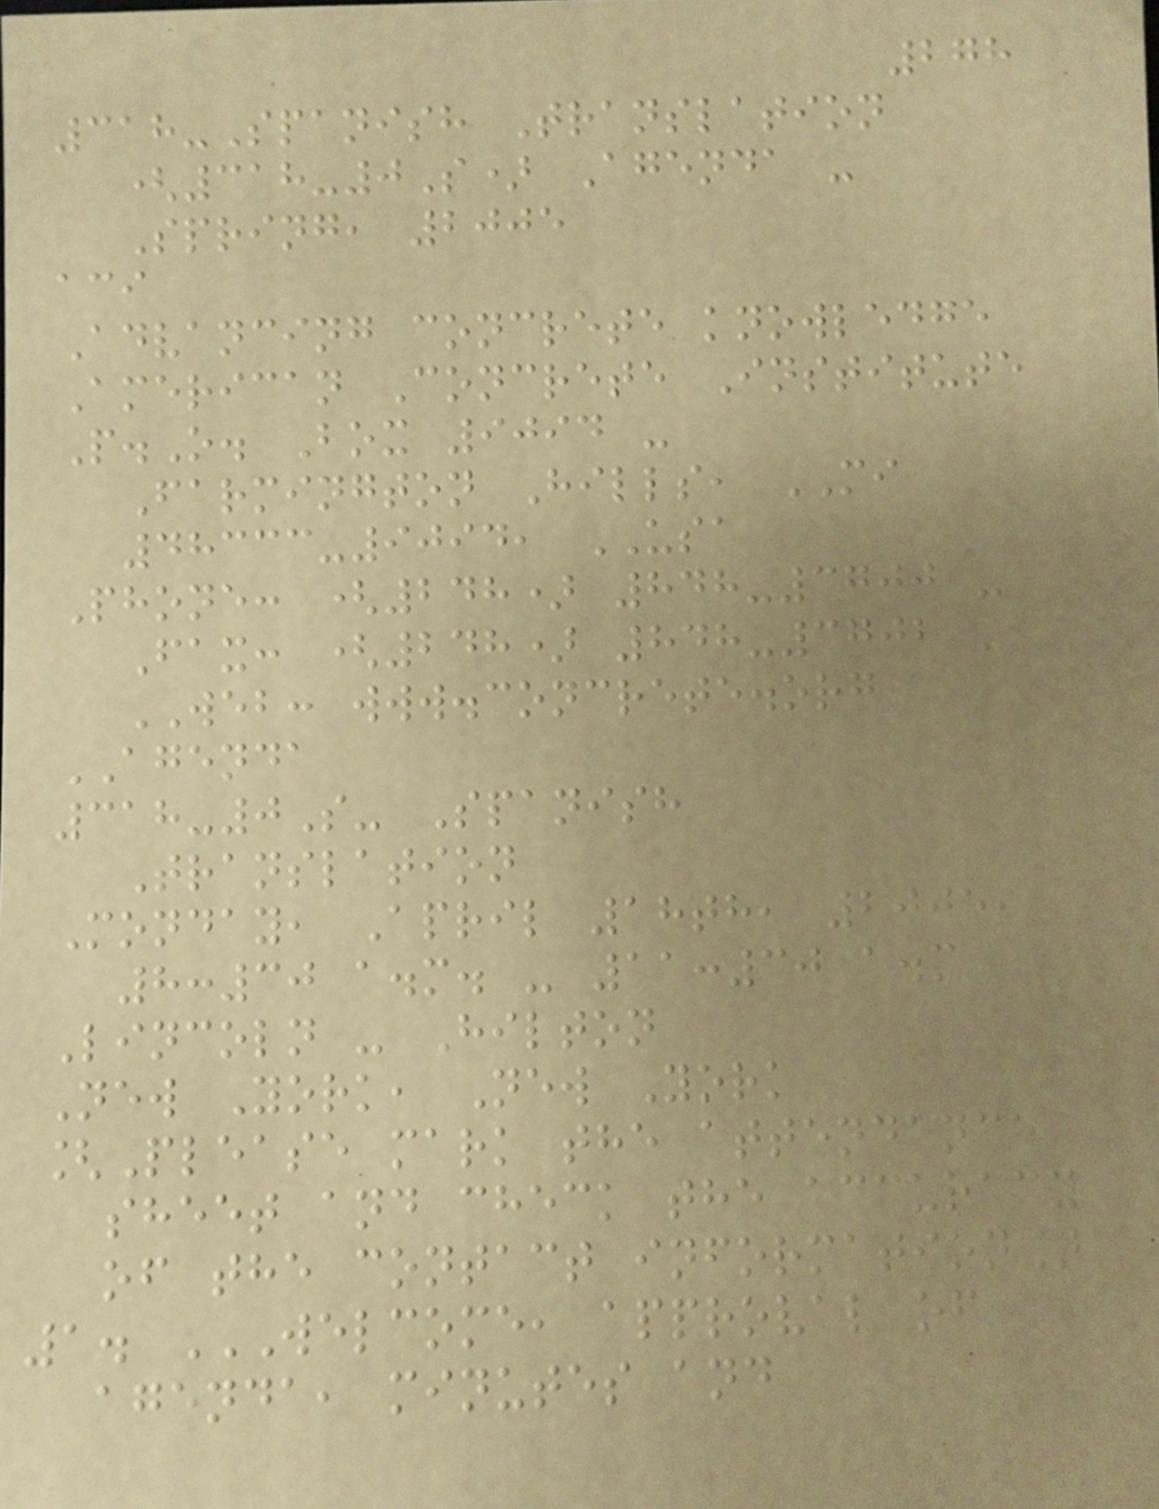278
318-Spanish Translation
(318-0S) Agenda -
Spring, 2005
aci
Advancing concrete knowledge
American Concrete Institute
P.O. Box 9094 -
Farmington Hills, MI
48333-9094, USA
Phone: (248) 848-3700 -
Fax: (248) 848-3702 -
WEB: www.concrete.org
AGENDA
318-0S- Spanish
Translation
Monday, April 18th, 2005,
8:30 a.m. - 11:30 a.m
Lincoln - Hilton
New York, New York
[Please mark the attendance
sheet and check the accuracy
of the contact information]
1. WELCOME, APPROVAL OF
AGENDA, MINUTES AND
